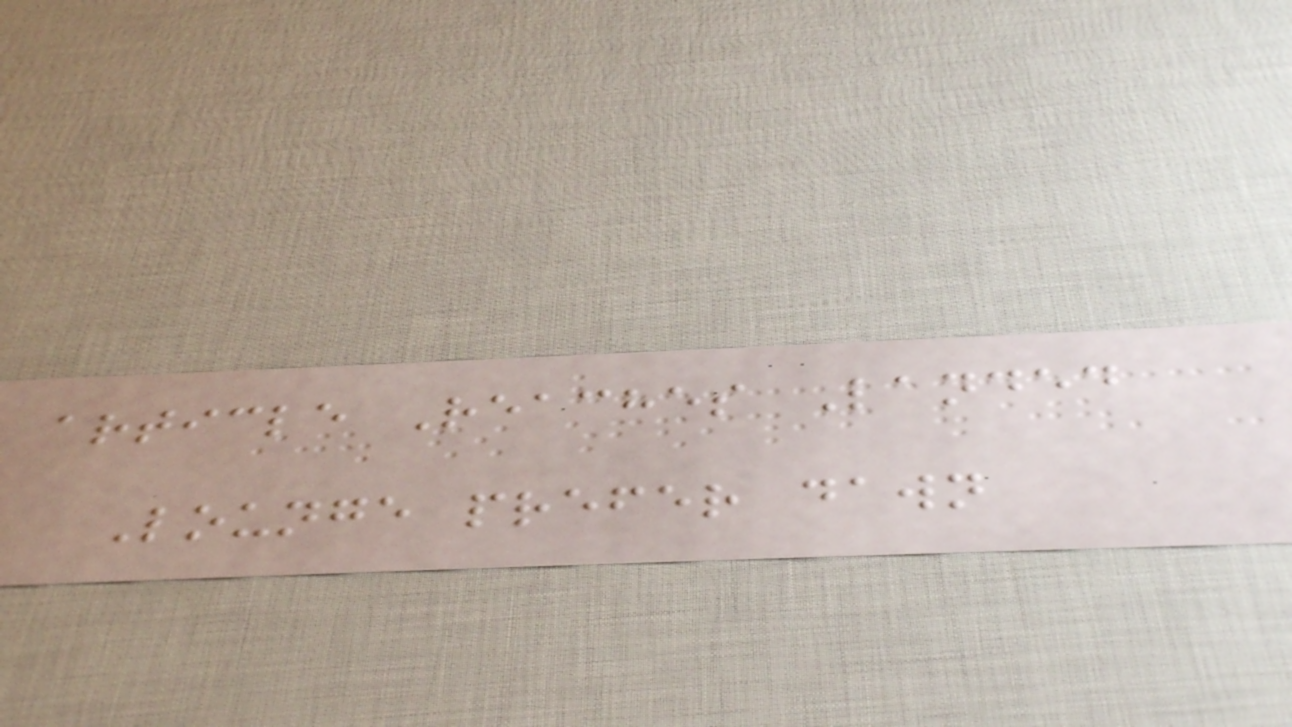article Reaches Landed
Lounge prefer dawn
